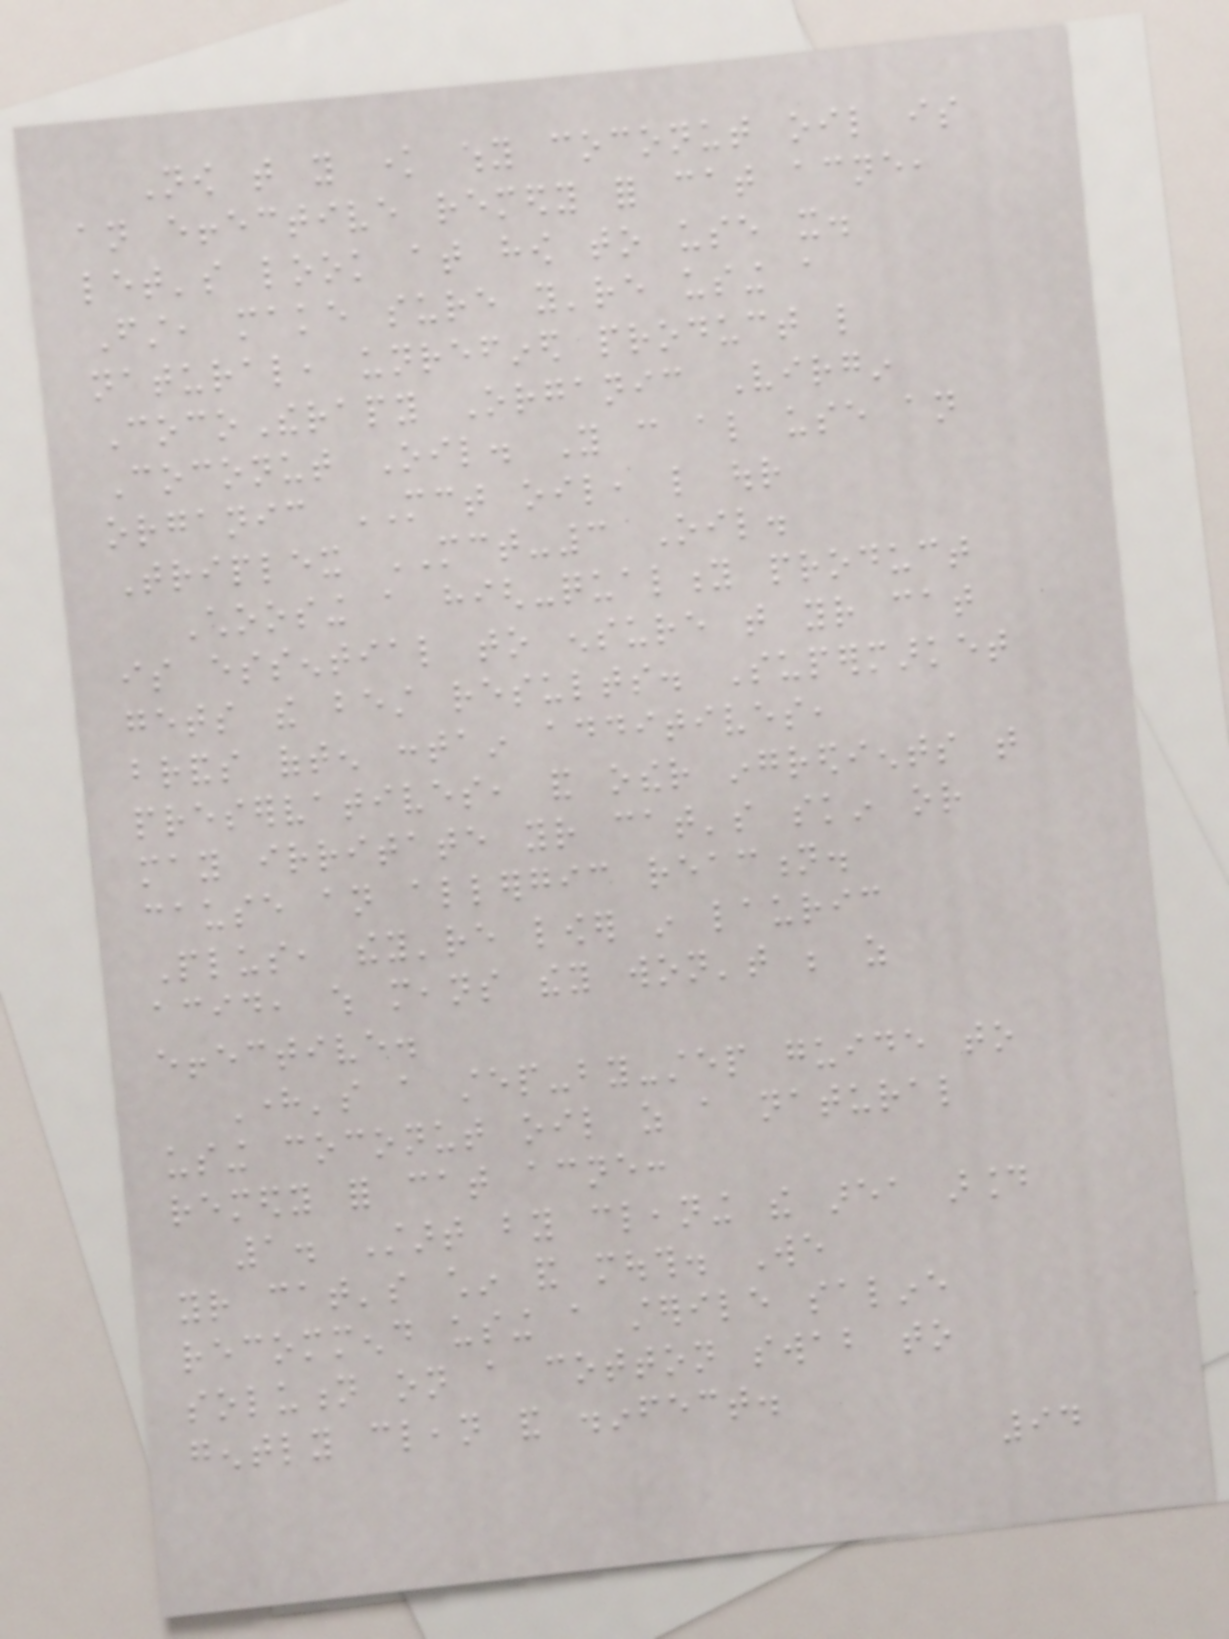Now that you know why coconut oil is
an effective remedy for cat acne,
let's look at how to use it.
First, make sure you're using a
natural, unrefined product like
CocoTherapy Organic Virgin
Coconut Oil. You can also use an
organic MCT oil, like our
Triplex MCT-3 Oil.
Choosing a high-quality product
is essential to ensure that your cat
gets the best results. Supermarket
brands often contain additives,
preservatives, and other ingredients that
may irritate your cat's skin or
cause an allergic reaction.
Plus, they're lower in lauric
acid, which means they won't be as
effective.
Here's a step-by-step guide to
using coconut oil as a natural
remedy for cat acne:
1. Start by cleaning the area around
your cat's chin and mouth. We
recommend using a sterile saline
solution on a cotton swab to
gently clean and disinfect.
94
